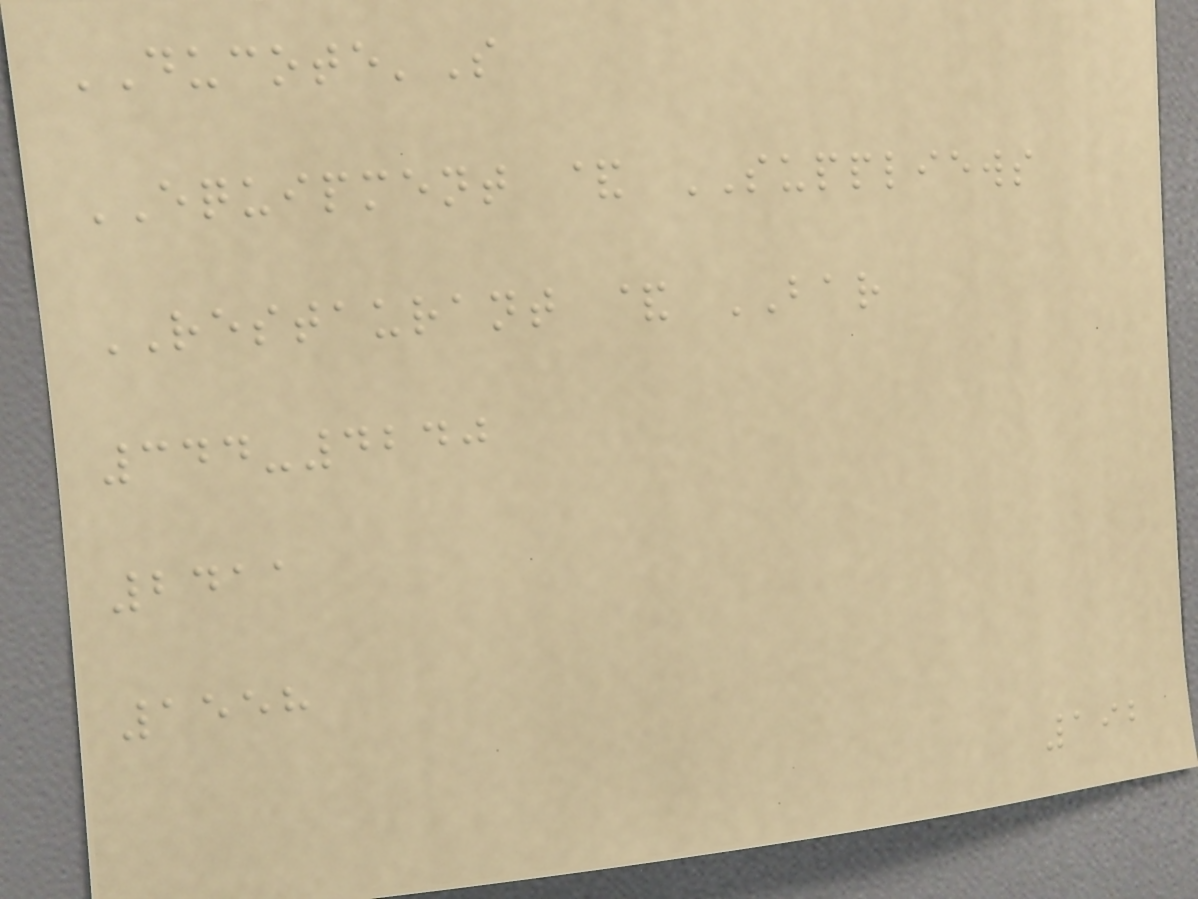DUCOTE'S
EQUIPMENT & SUPPLIEWS
RESTAURANT & BAR
344-4240
2411
1558
192
